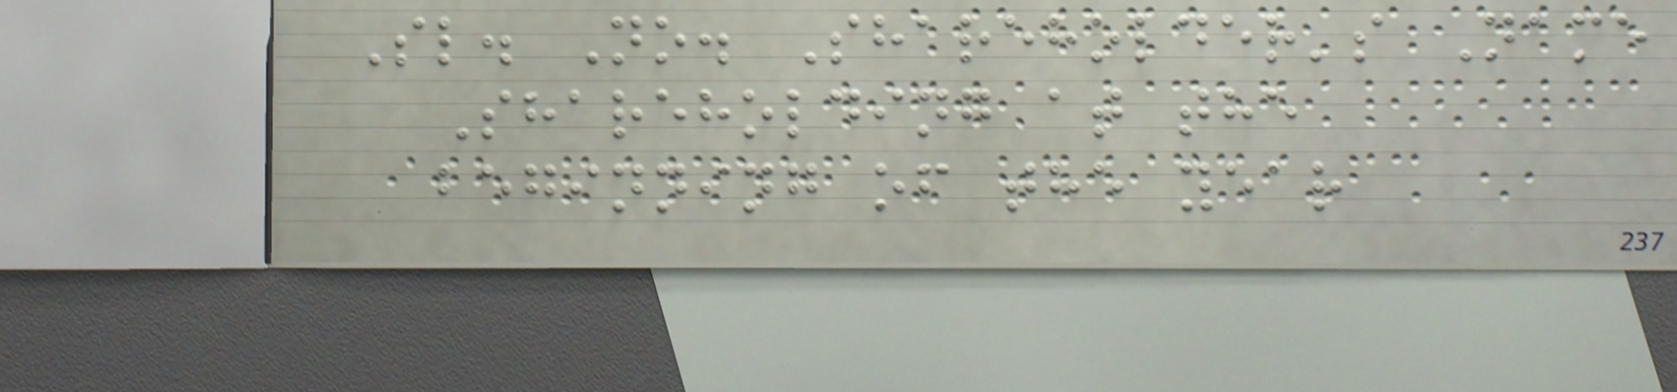Sl. No. Shareholder's Name
Shareholding at the
beginning of the year
